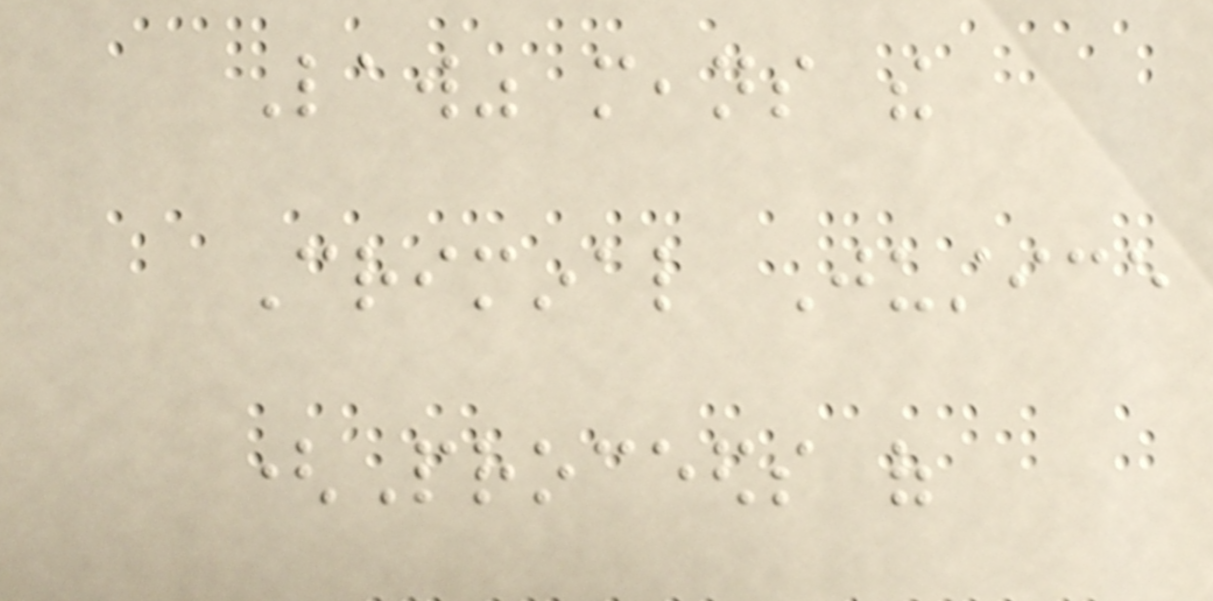Law" means the
Criminal Justice
(Proceeds of
